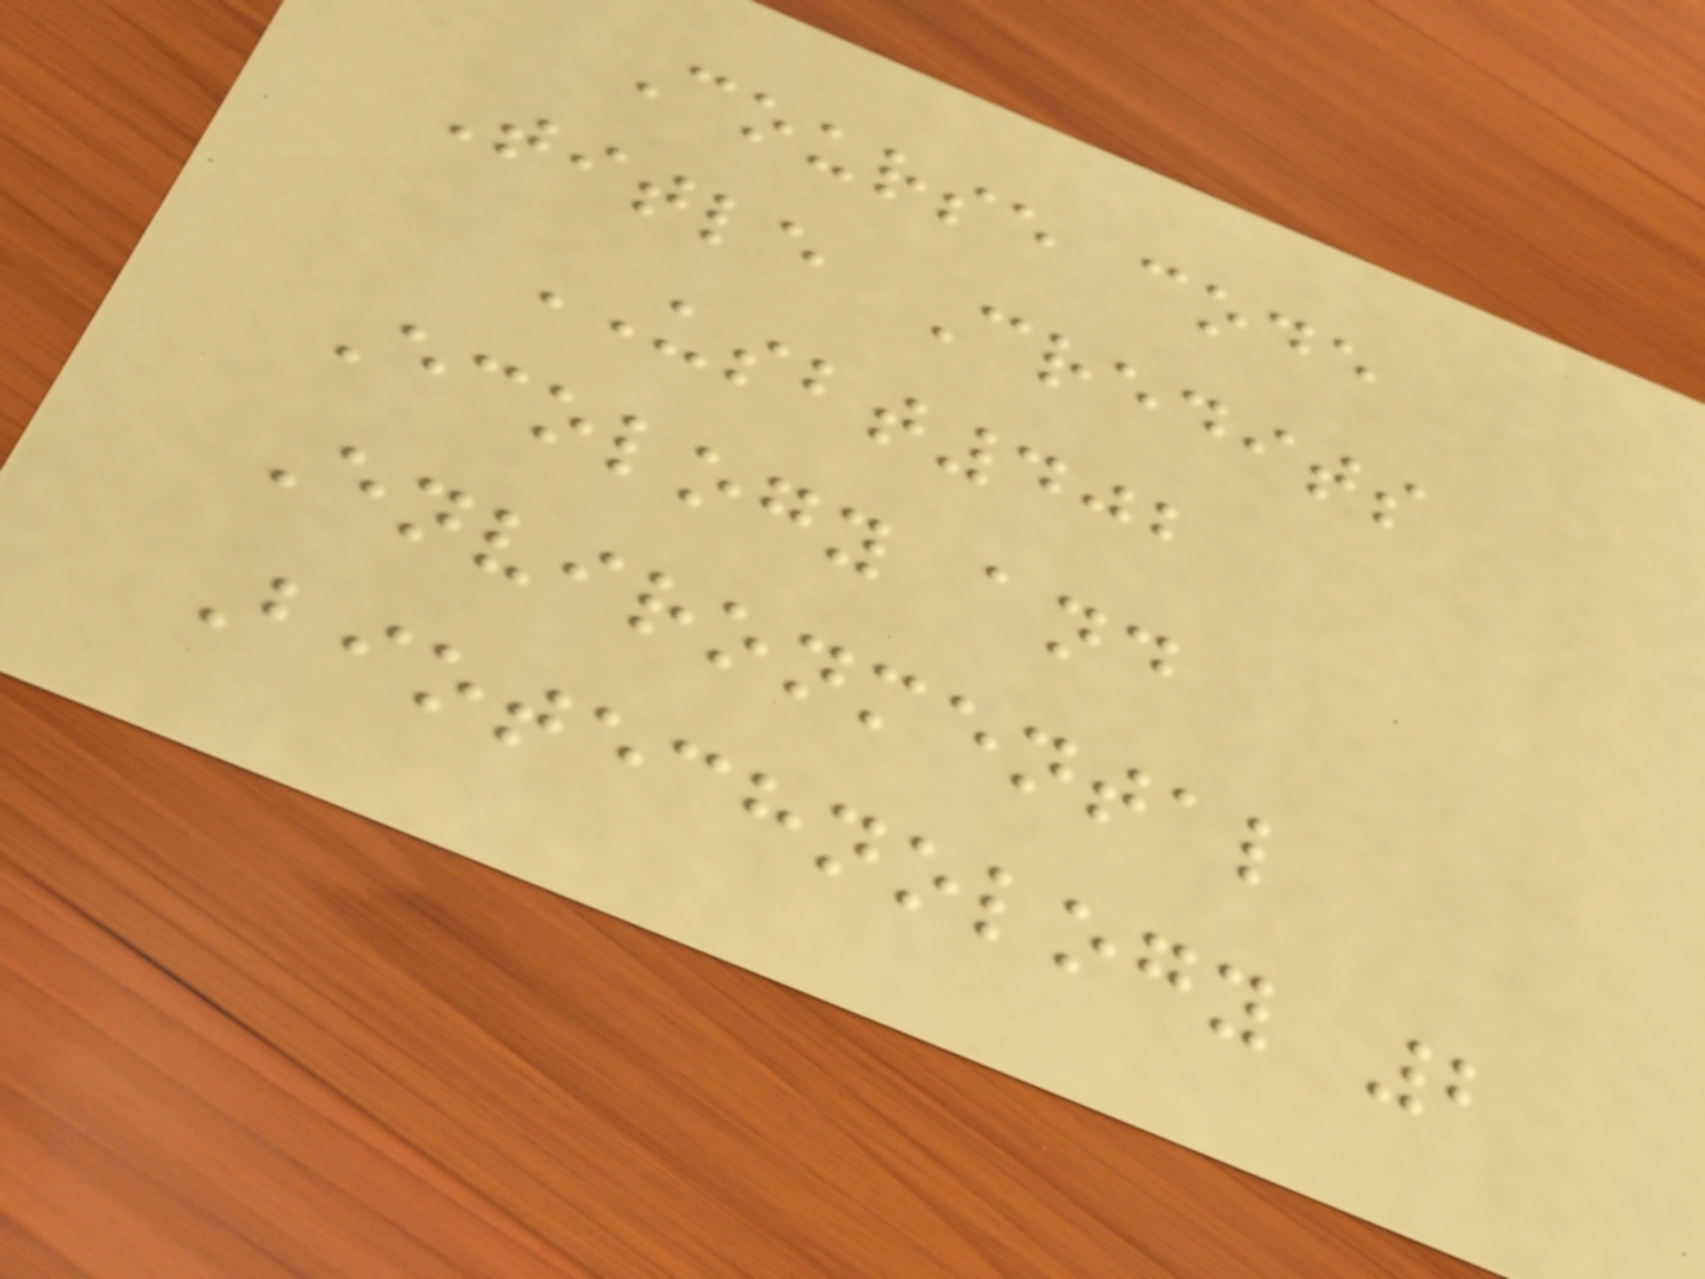Course code
Title Credits
USBT402
Ecology and
Environmental
Biotechnology 2
